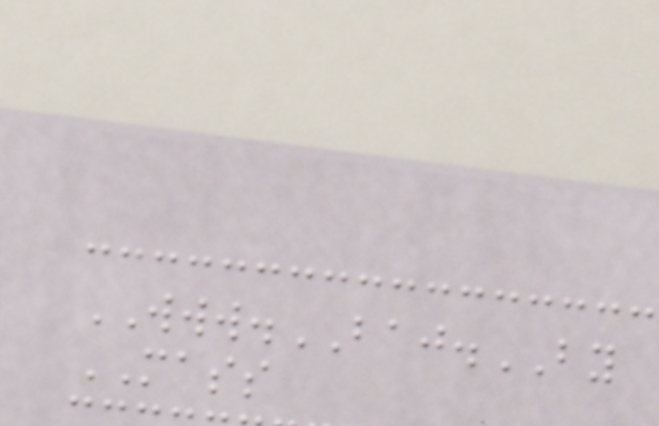WWW.BAJ.BY
MASS
